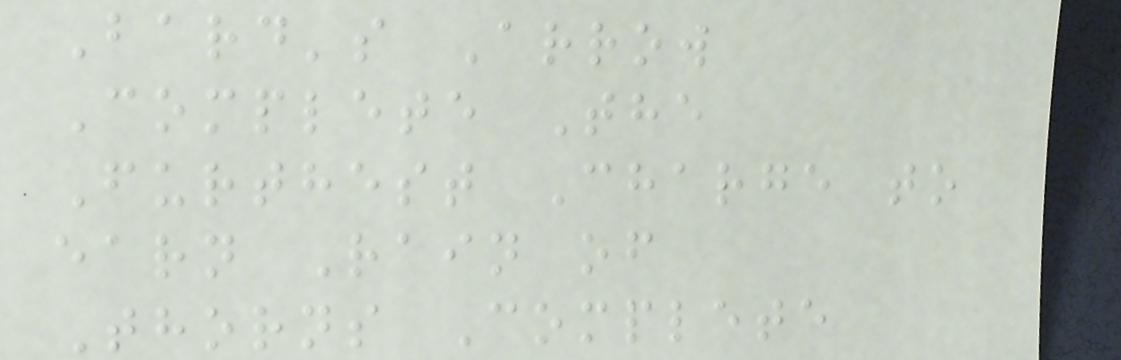Bard's Arrow
Complete The
Furthest Charge to
earn Rain of
Thorns Complete
